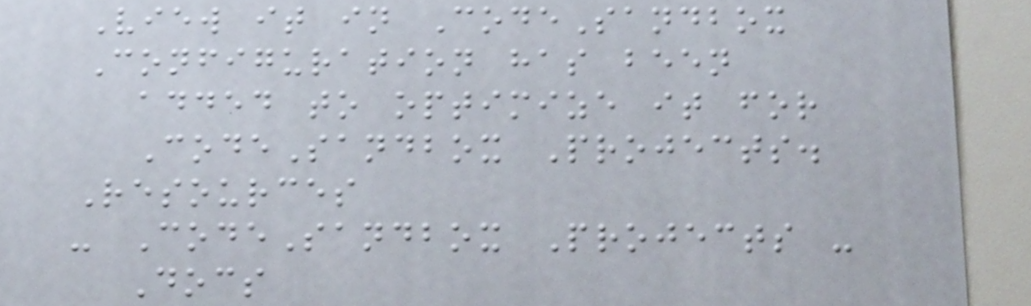View it in CodeSandbox
Configuration has been
added to optimize it for
CodeSandbox Projects.
Resources
- CodeSandbox Projects -
Docs
